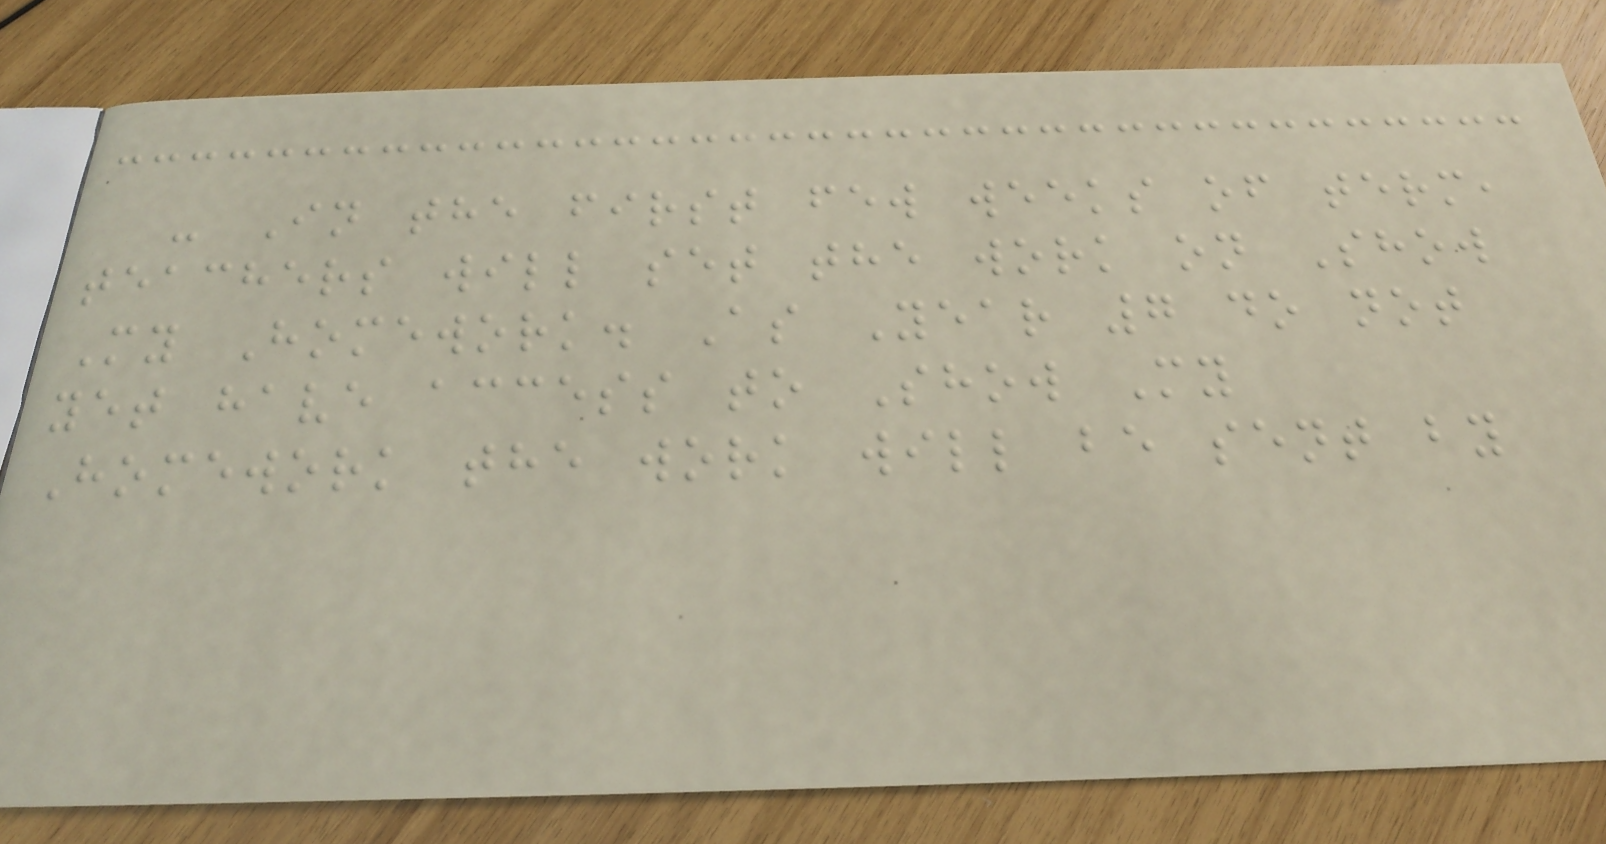- In the first few weeks of term,
teachers will set the work on Show
My Homework. As Year 7 do not
yet have access to Show My
Homework the work will be sent by
